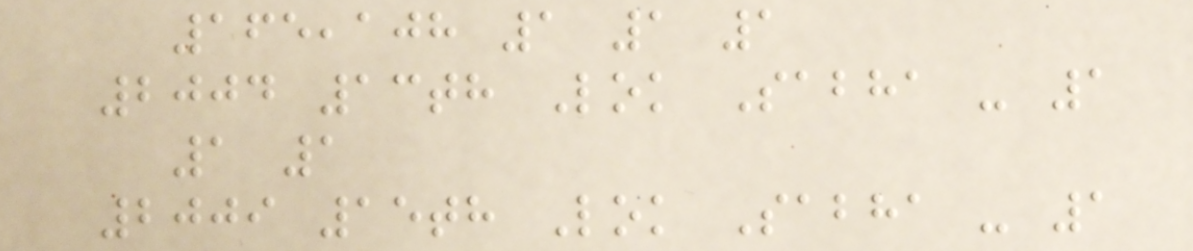165,108 1 1 1
2004 13th Lok Sabha - 1
1 1
2009 15th Lok Sabha - 1
